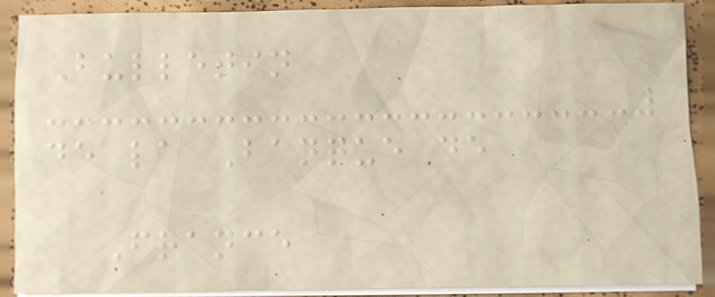Bulletin
de la Banque de
France
